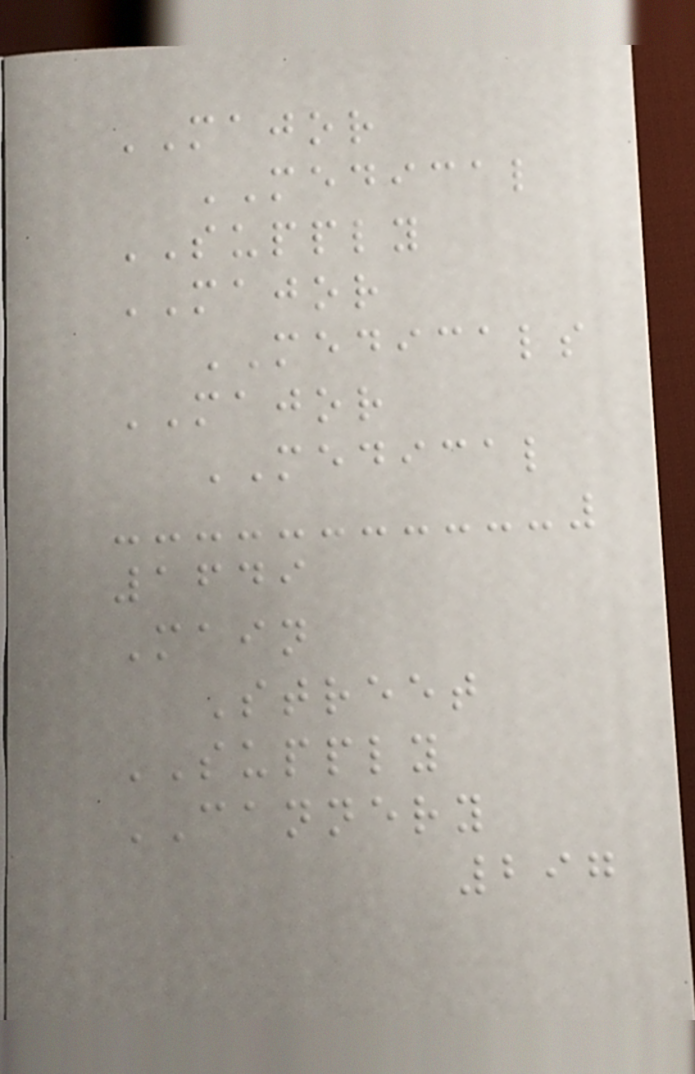MAJOR
MEDICAL
SUPPLY
MAJOR
MEDICALS
MAJOR
MEDICAL
1649
Main
Street
SUPPLY
CANNERY
297
